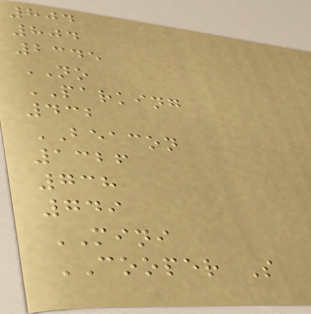804
804
2345
NO
PARKING
432
BEACON
1326
738
749
MINI
COOPER S
